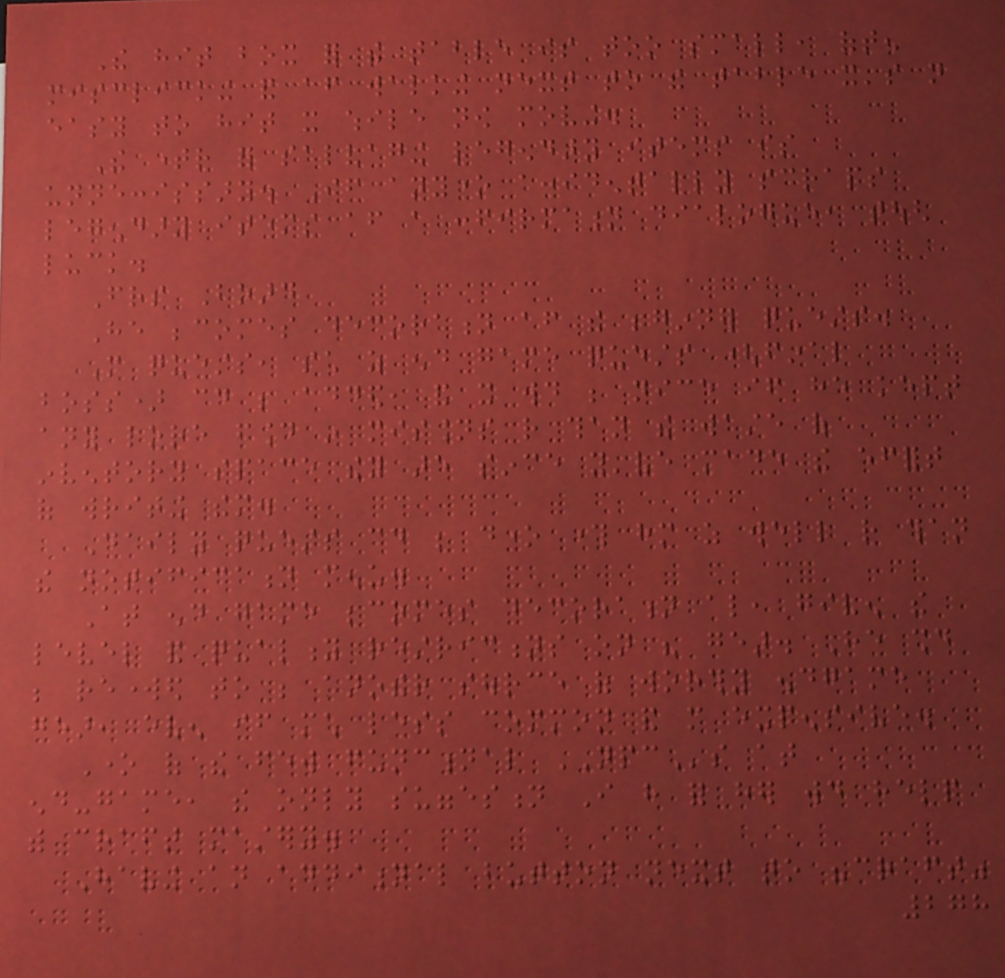The hit box for the table is too small, often
misclicking and after walking next to the table it's not
easy to hit it while now moving.
The timer for salvaging legendary items is
unneccissary. If anyone accidentally scraps
legendary items after a confirmation dialogue, tough
luck.
Friends Board
He becomes decoration after the beginner quests.
More quests, such as end game quests (final
boss) could be added, and it would be nice if he kept
any lore found in missions rather than the waste of
inventory space they are since you've made the effort
of writing them.
Daily quests could be done through him as well rather than
the notification menu.
At end game becomes decoration also, given the
level and quality restrictions on his gear. He should
be reworked to be another source of worthy endgame
gear, even if much less common and more expensive.
One of the few functional NPCs at
end-game, the only suggestion I have for her would help
with craft mastery.
Having an additional button next to "craft"
278
